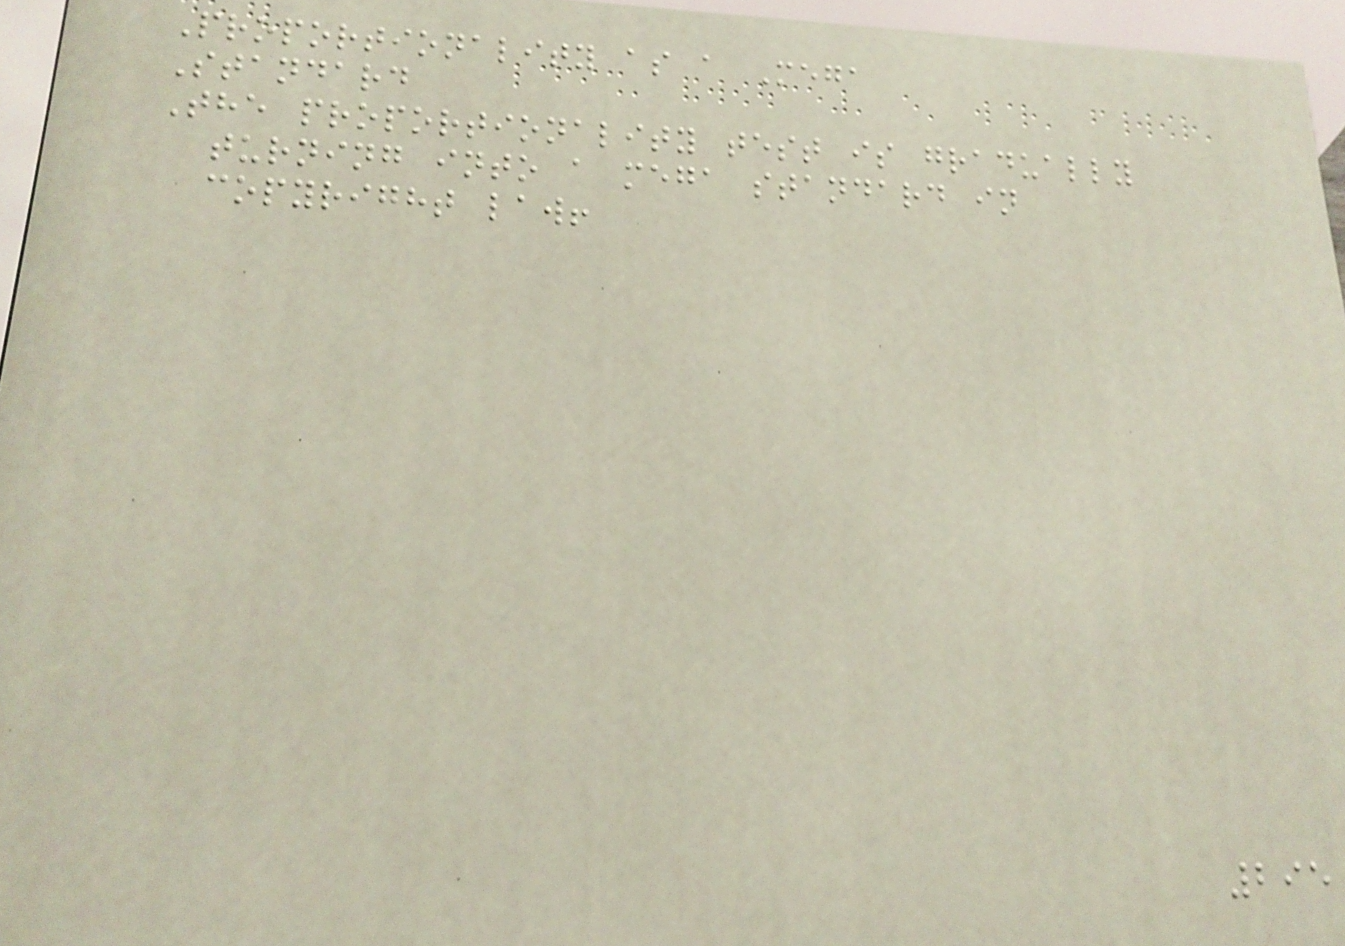Proportionality as a Mega
Standard
The proportionality test is gradually
turning into a mega standard in
copyright law!
295
